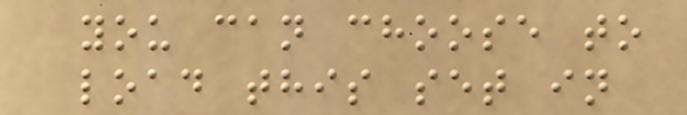you can choose to
load this set in
